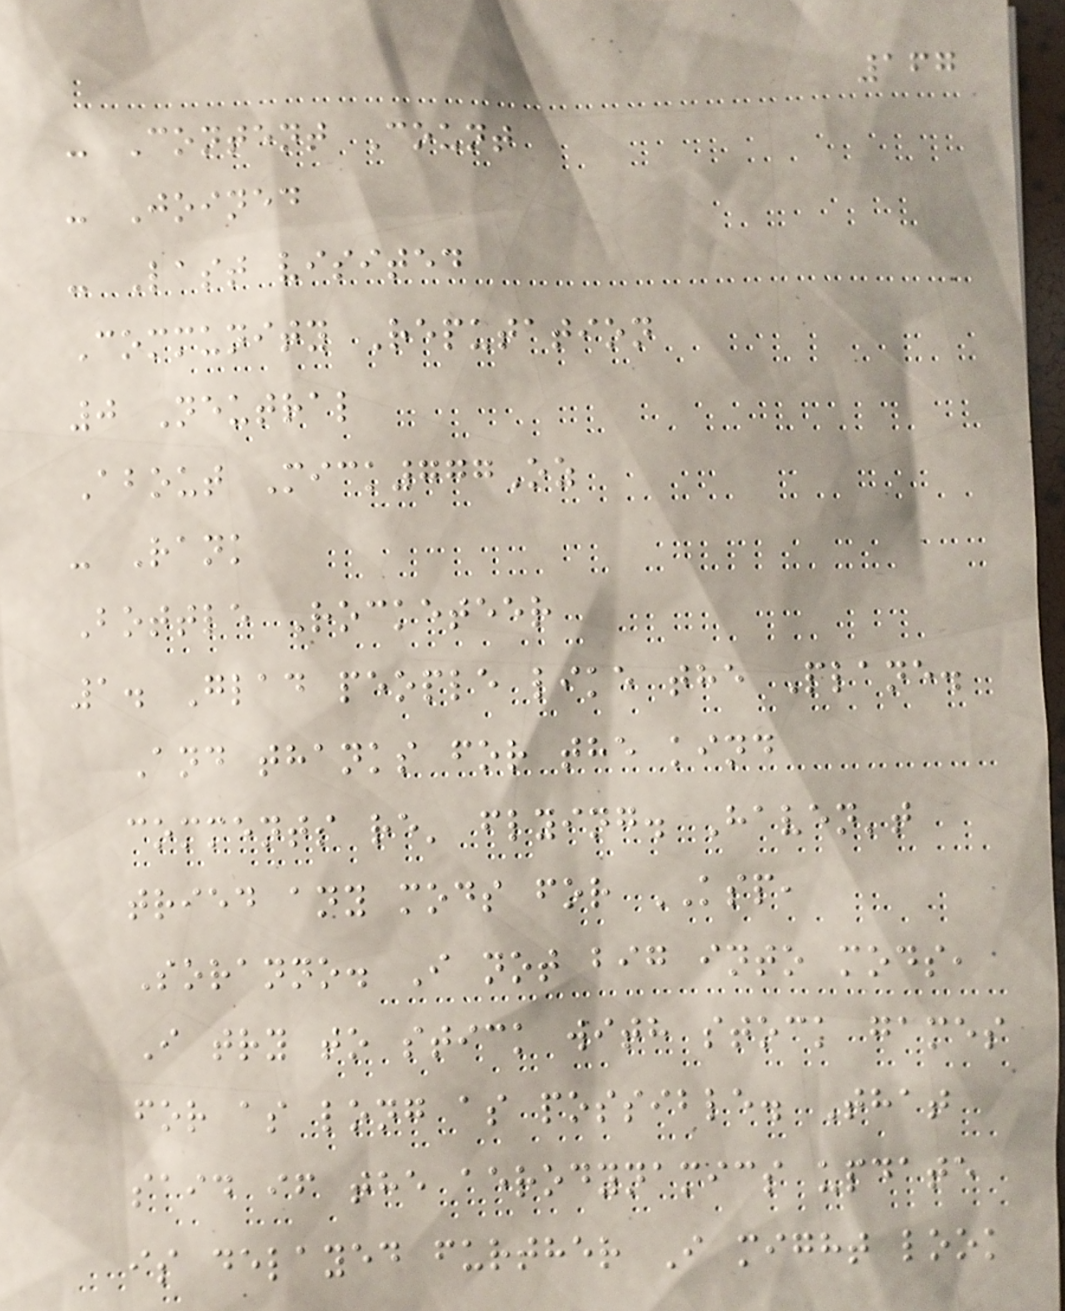167
- Content Count
- Joined
- Last visited
Community Reputation
0 Neutral
About Mick777Oz
- Rank
Bottle Rocketeer
1. Glad people like the Plane.
And thanks for the kind
comments re' flying. Haven't
tried any mods for KSP,
Soranno. I not big into mods,
I try to stick with stock games
for as long as possible. That
said if the aerodynamics update
is delayed further I might look
